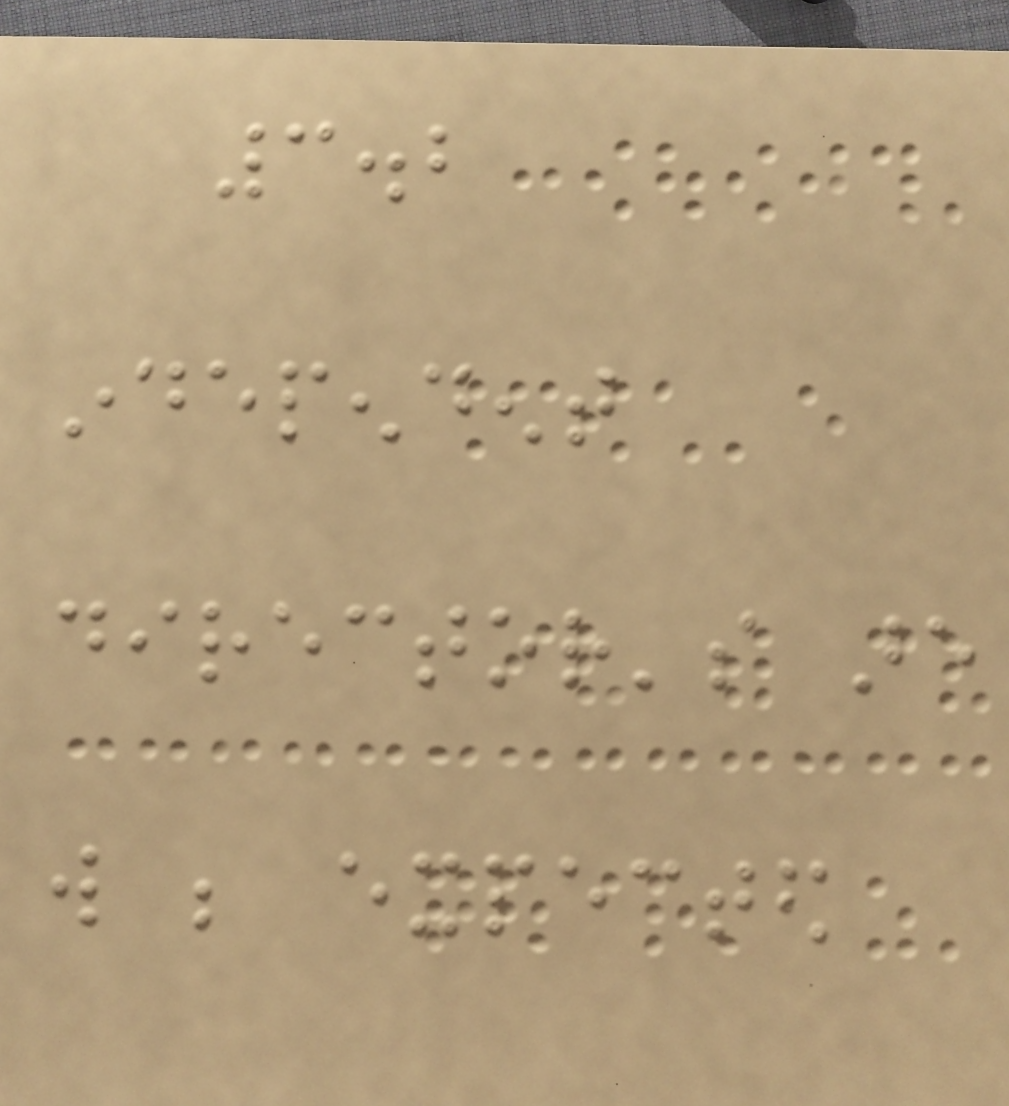3.2
independent
director's are
will be expected
